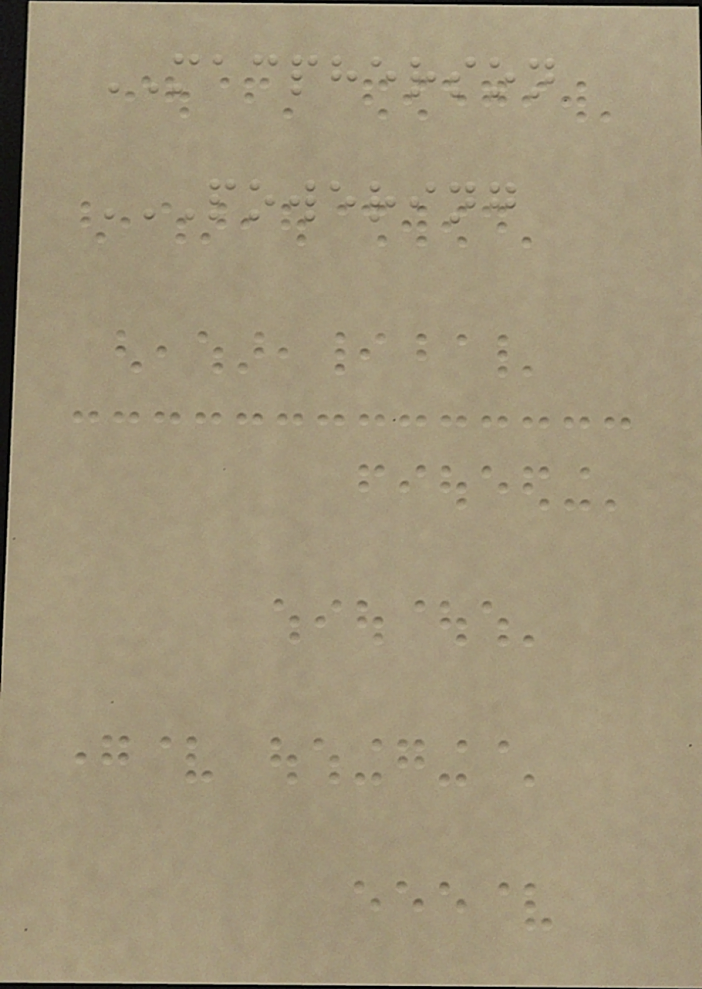MACPHERSON
POWERING
